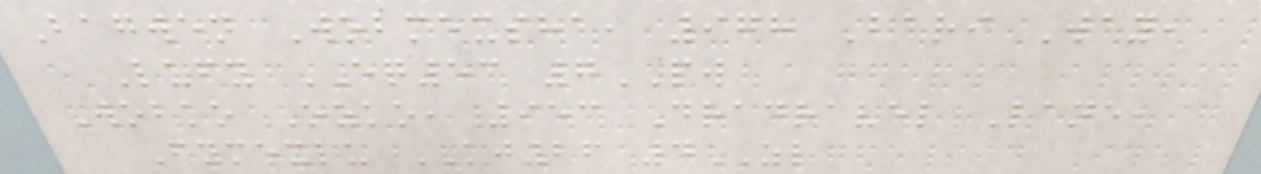Bagwen Wobmexsha, 978 Bari Way,
Lufy EQ53 7PW
Wobko Ozko, 953 Dradravel Lane,
Fymexlu KJ26 4ZL
